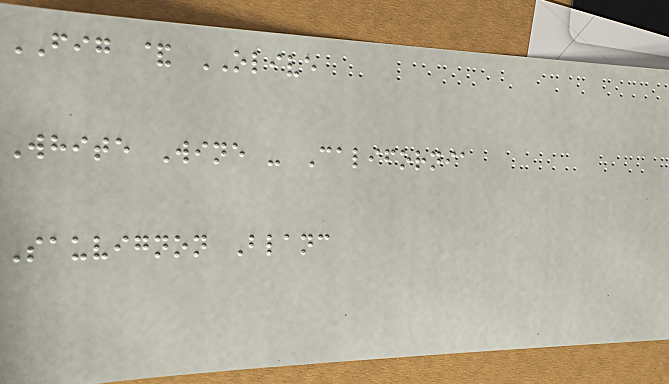FIG & OLIVE
White Wine - California
Sauvignon Blanc
